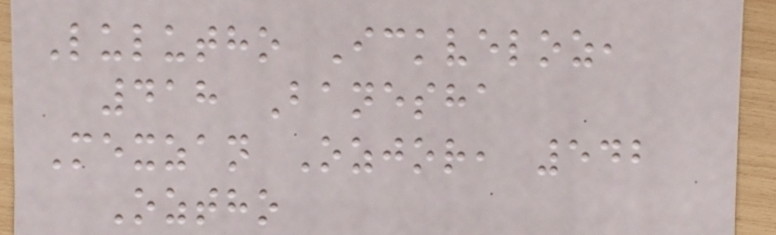Lulutho Ickveloz,
418 Banesha
Mexzan Ozjor, 542
Oztho
